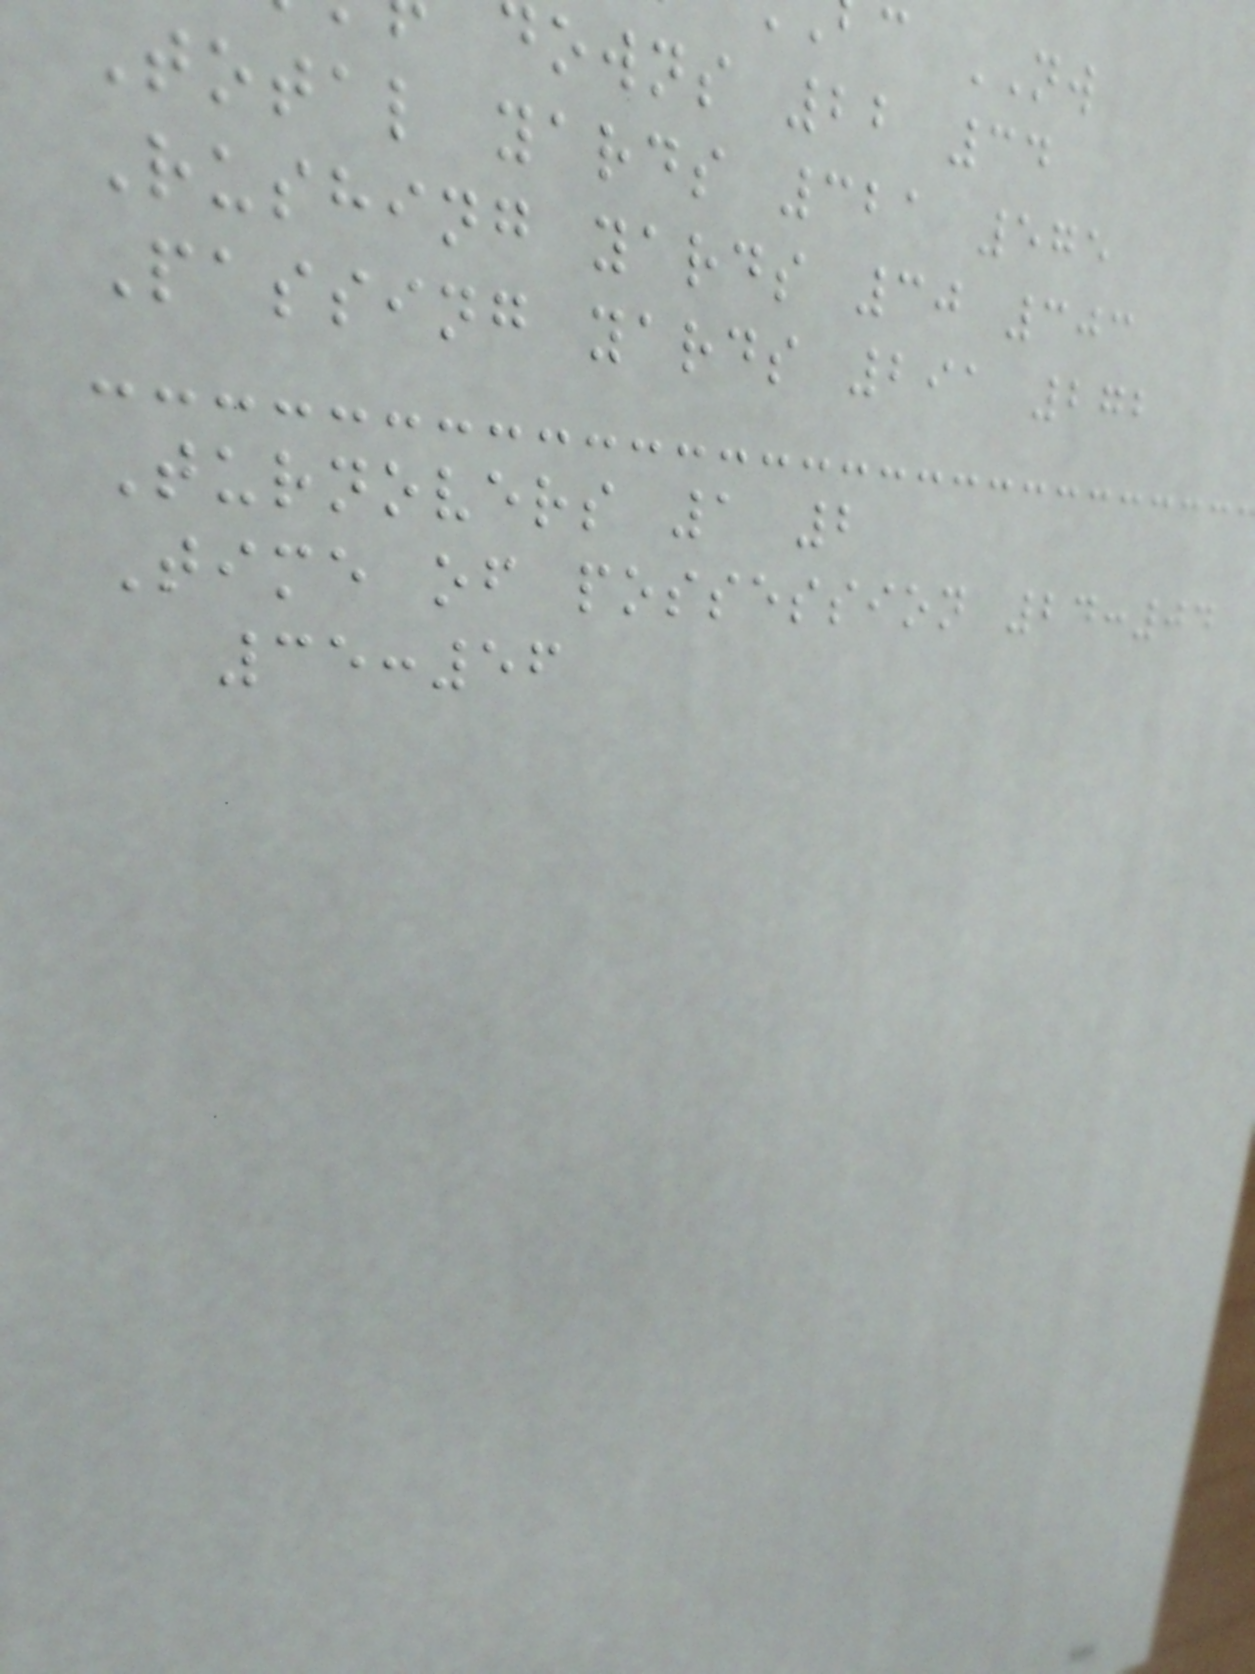c NW
owns 22 34
Total yards 321 575
Rushing yards 30 303
Passing yards 291 272
Turnovers 1 2
Time of possession 24:04
35:56
